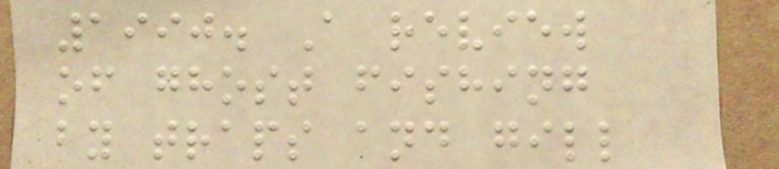1990. A review
of ghost fishing
by traps and gill
